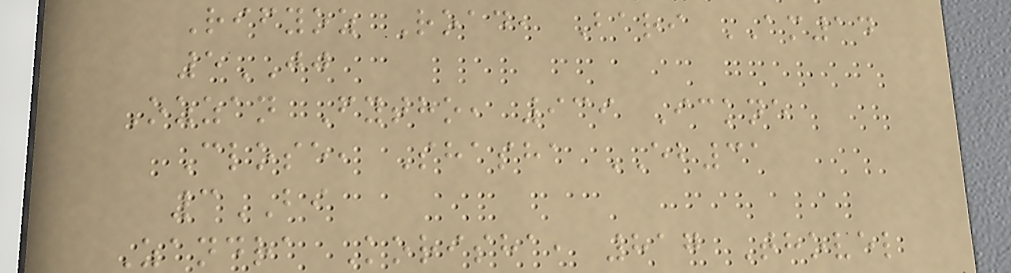Rifyoz Road, Bari AM14
5JJ
Ozzan Fytho, 939 Ickne
Close, Shasha EB31
3BI
Zandra Korisha, 817 Thovel
